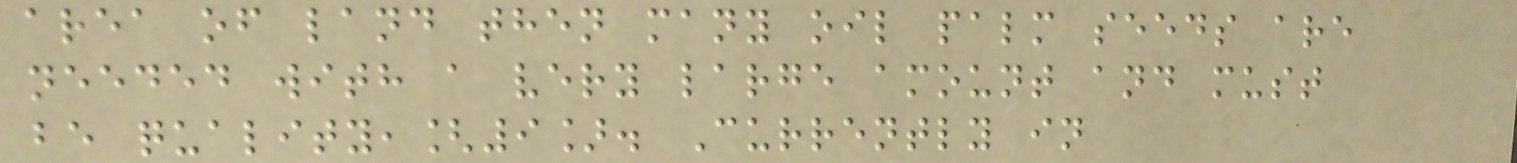area of land then many oil palm seeds are
needed with a very large amount and must
be quality,[9]. Currently in
